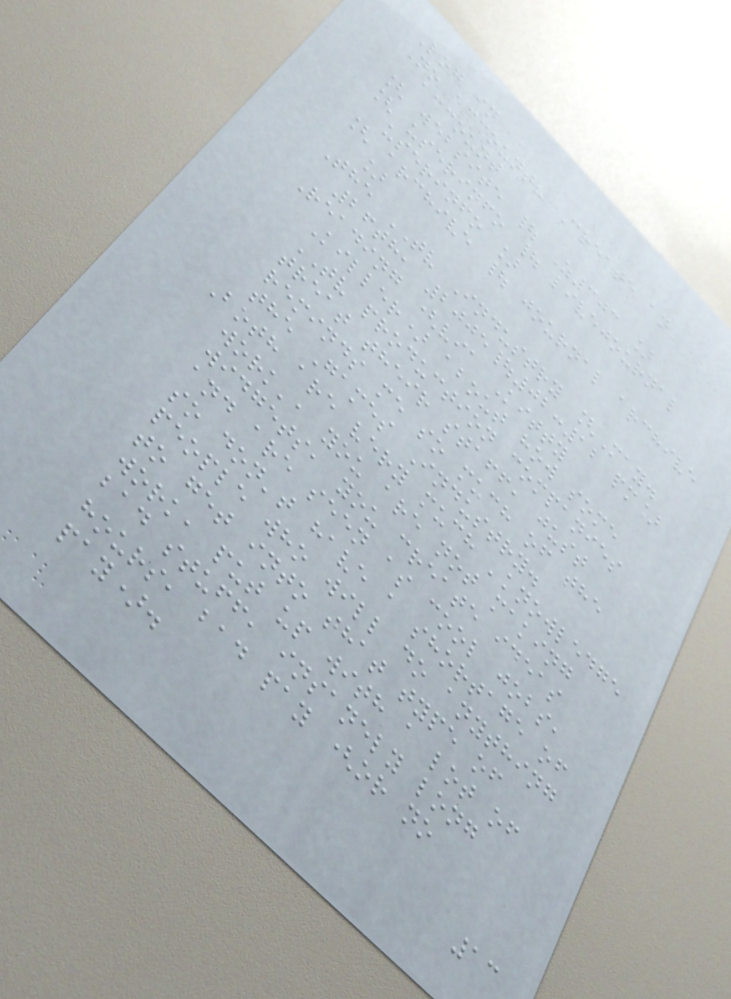Log in
No account? Create an
account
[ website | Z303 ]
[ userinfo | livejournal
userinfo ]
[ archive | journal archive
]
The TV Industry [May.
26th, 2005|02:12 pm]
Reading (via Kitty
Killer) about how some
TV production companies
treat their staff, just
reminds me so much of the
the Games Industry.
Both are very much 'knowledge
work', you are not making
widgets, you create ideas
and are seen as cool jobs,
so don't have a shortage of
people who will do anything
to get into that type of
work, put up with a lot of
bad stuff, insanely long
hours, bad pay (or no
pay).
13
